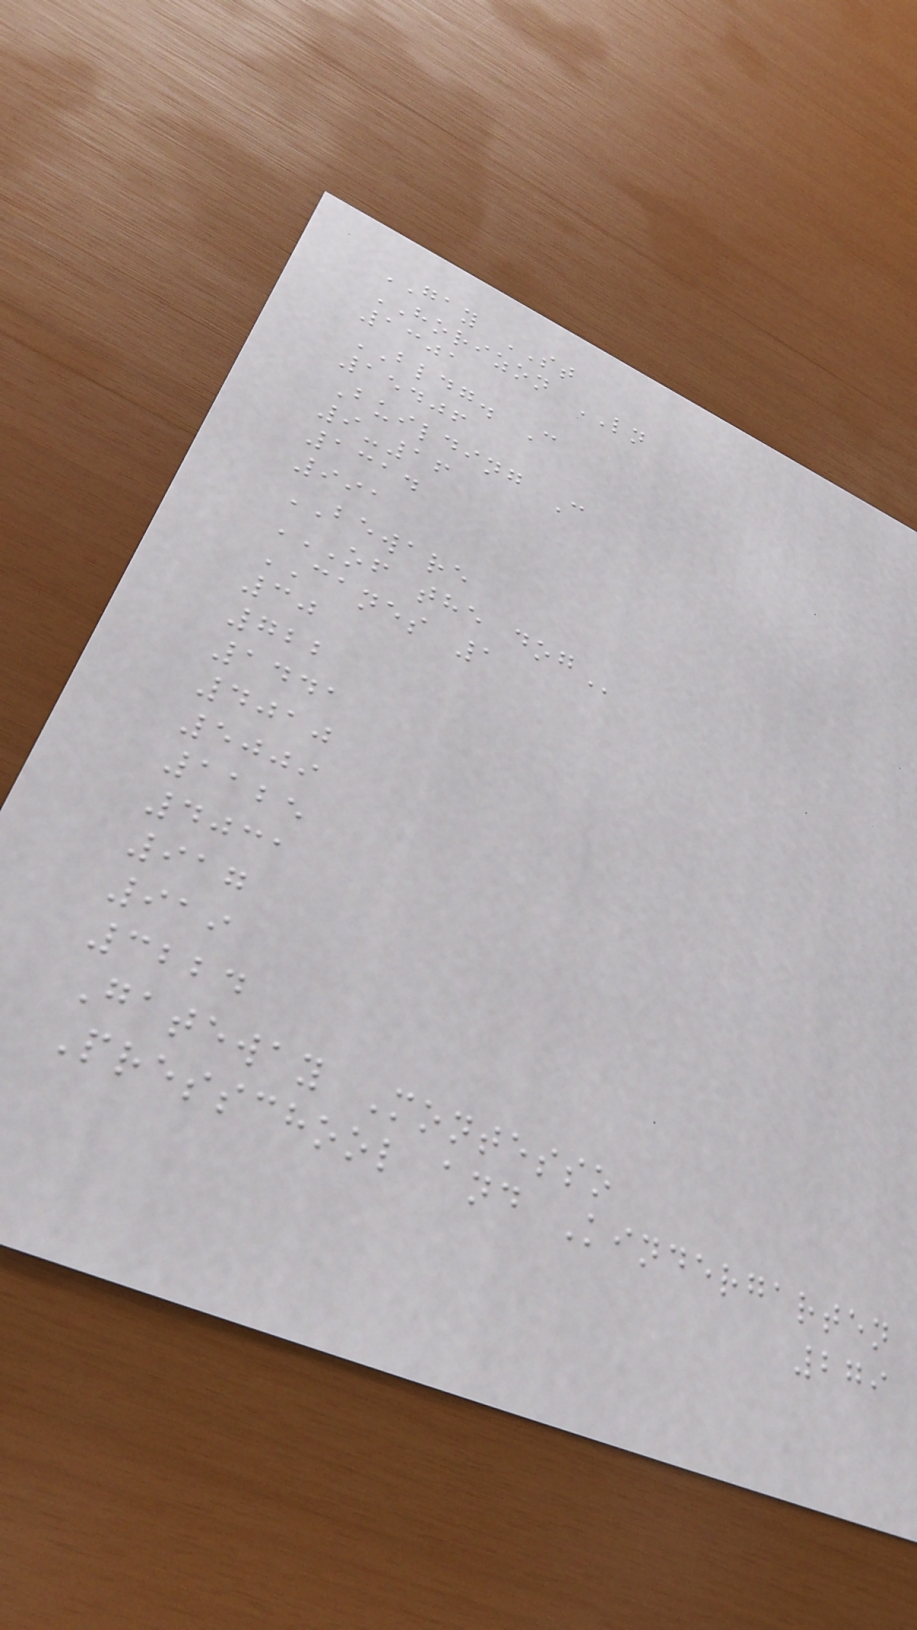GAY ST
HORIZON LN
1301
BLDG. C
15406
Building C
9-16
1314
991
BEWARE
OF THE DOG
CANES 1
30
722
1441
4010
5009
1125
4031
917
919
3224
Gateway Montesso
Presschool and Kindergarten
279
